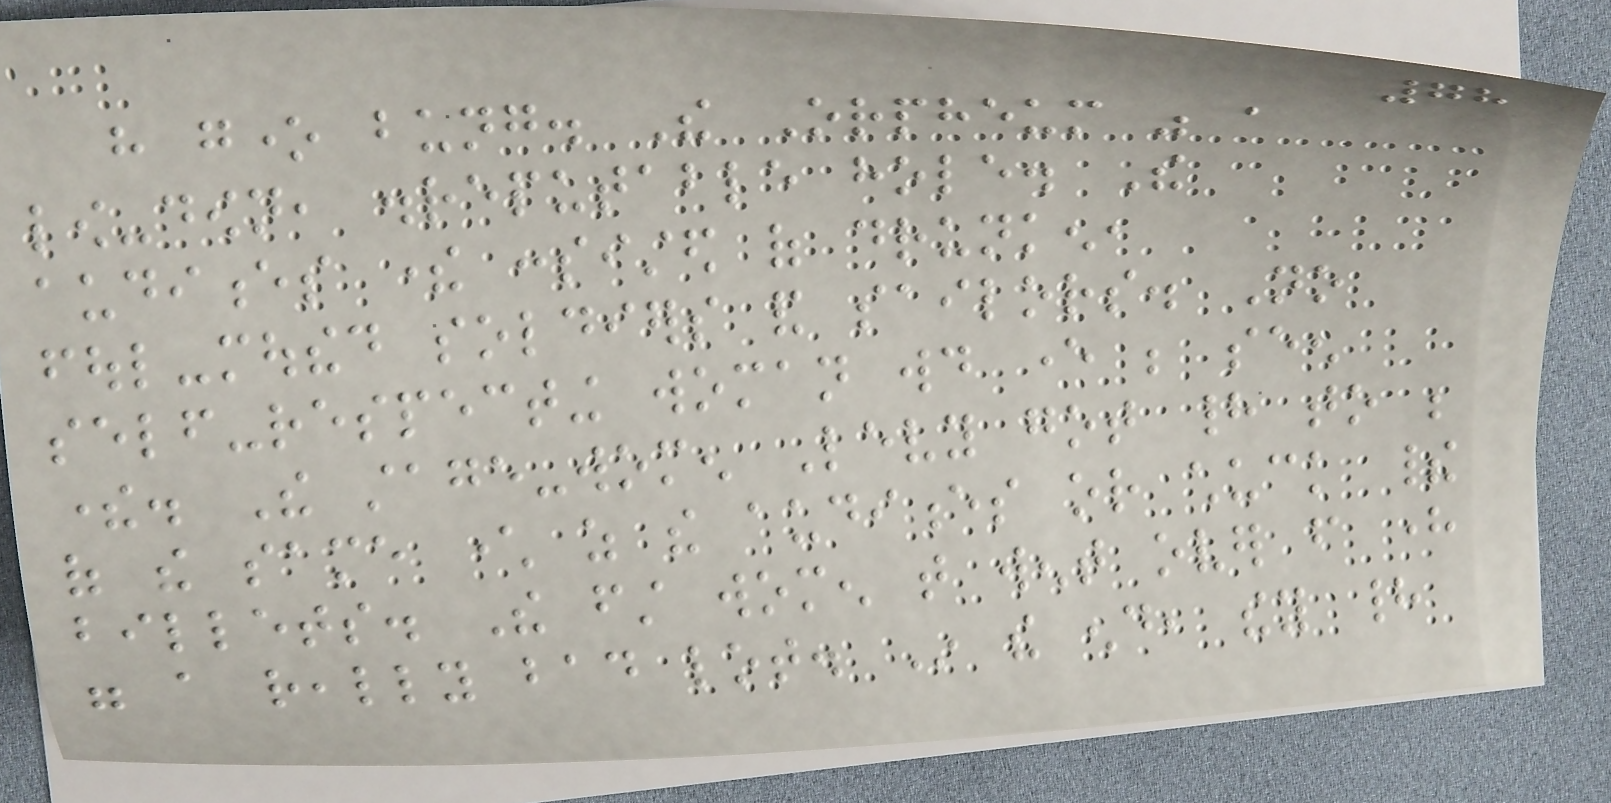78
have gone bung. The Orpheum was a
low-down, disreputable hole. The
audiences there consisted of drunken,
foul-mouthed soldiers and sailors. No
self-respecting woman would ever be seen
there. The stage-women Levy got had to be
of the same character as the audiences or chuck their
billets. The first women that went over from here
were a really bad lot. In the end, they had
